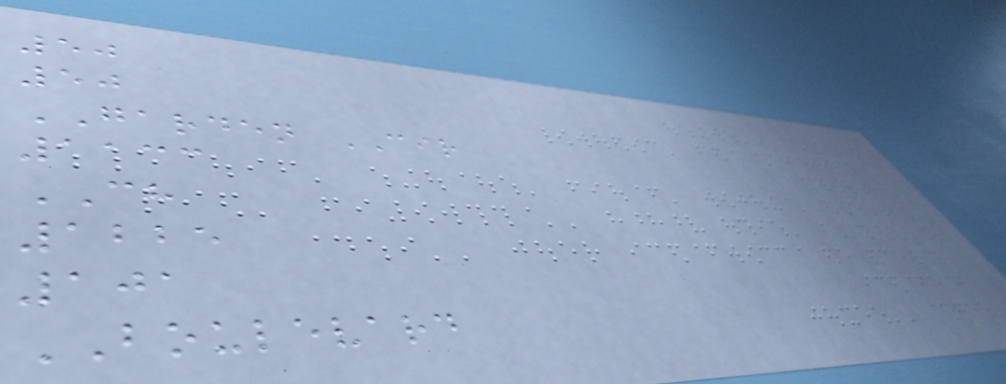50
50
GARDEN CIR
1133
CH
1225
101
BOULEVARD
